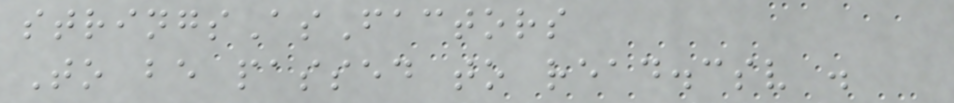stringsAsFactors
To be passed to read.csv .
